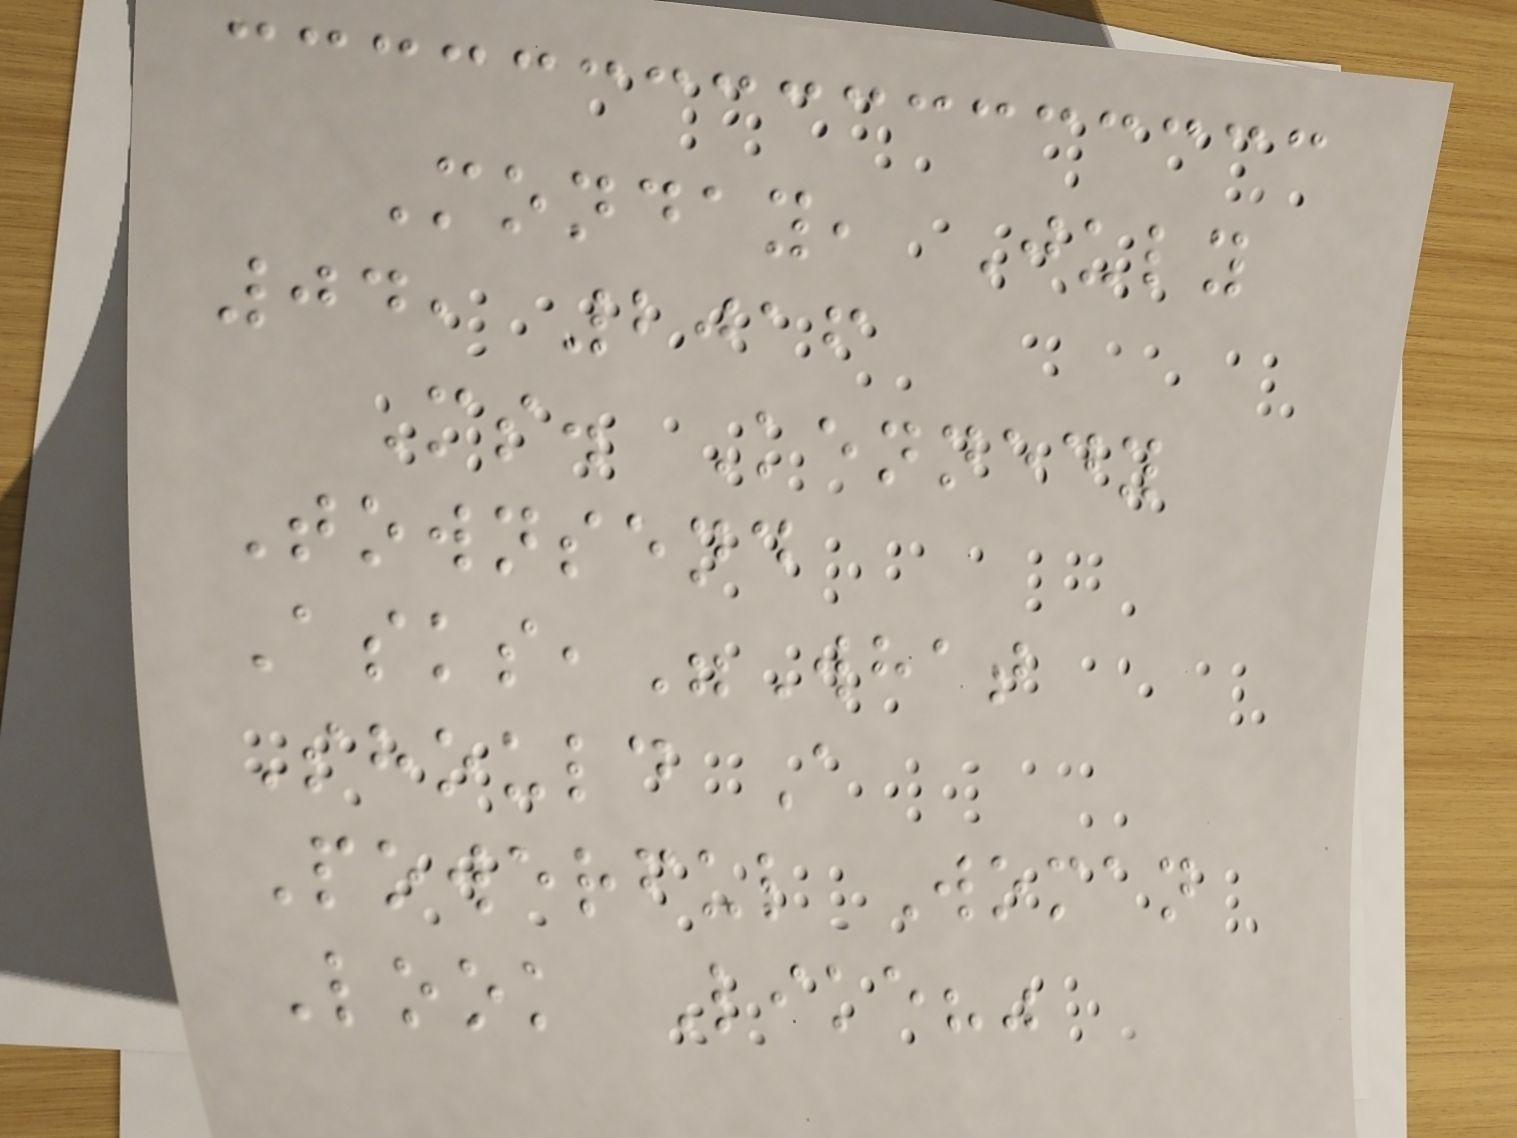Monday, July
04, 2016
Ms. Kennedy
Townsend
Asks,"What
Should A
Powerful Woman
Look Like?"
